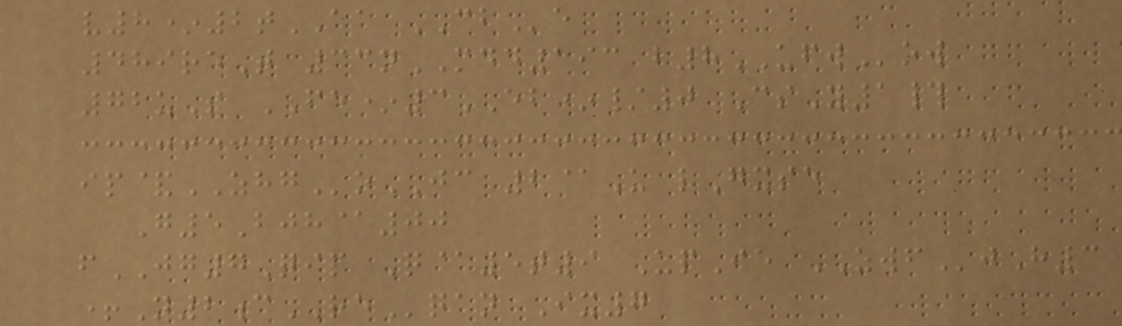v8*2tAA CBe
489reT 33nMDD193 b8UFWow
72uS FE*3EB*/0 CsY1#
ip&ZHGoJC 2@U lGxse
G5Bjh@00
fJG7Qip Q@5t9 UpIe ZWFjH3
+N2cREqan Ix7
